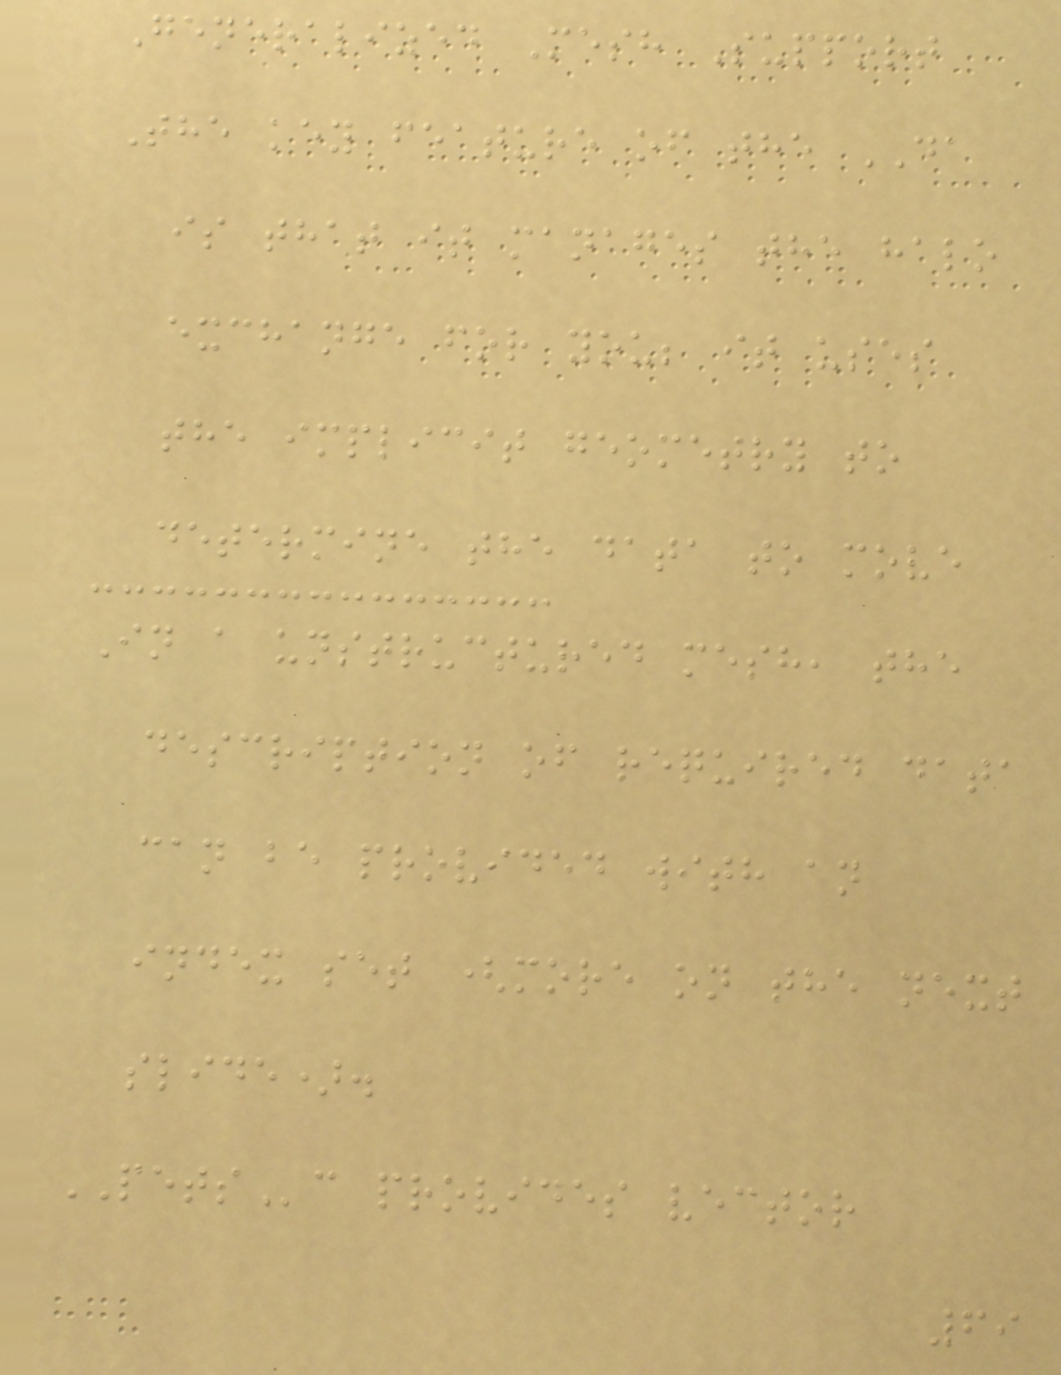Generalized Mesh Support
The key feature of the DA
is that it manages the halo
exchange for you; it uses
the implicit geometry to
determine the data to move
In a unstructured mesh, the
description of required data
can be provided with an
index set (more on the next
slide).
PETSc provides vector
69
